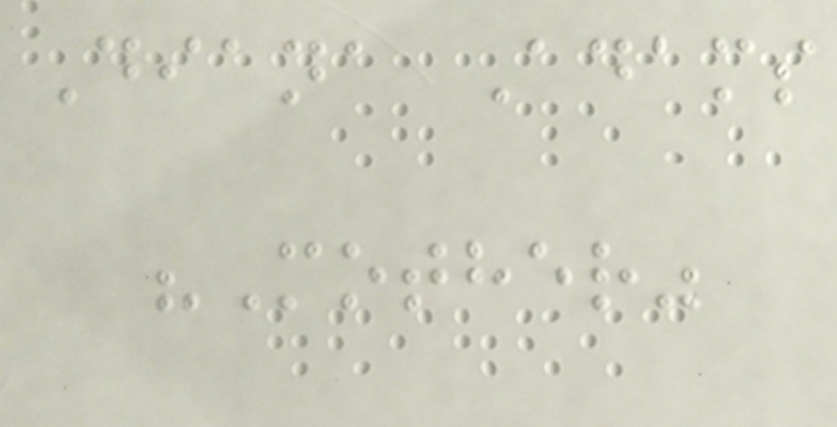Diana Adams
"Mother"
